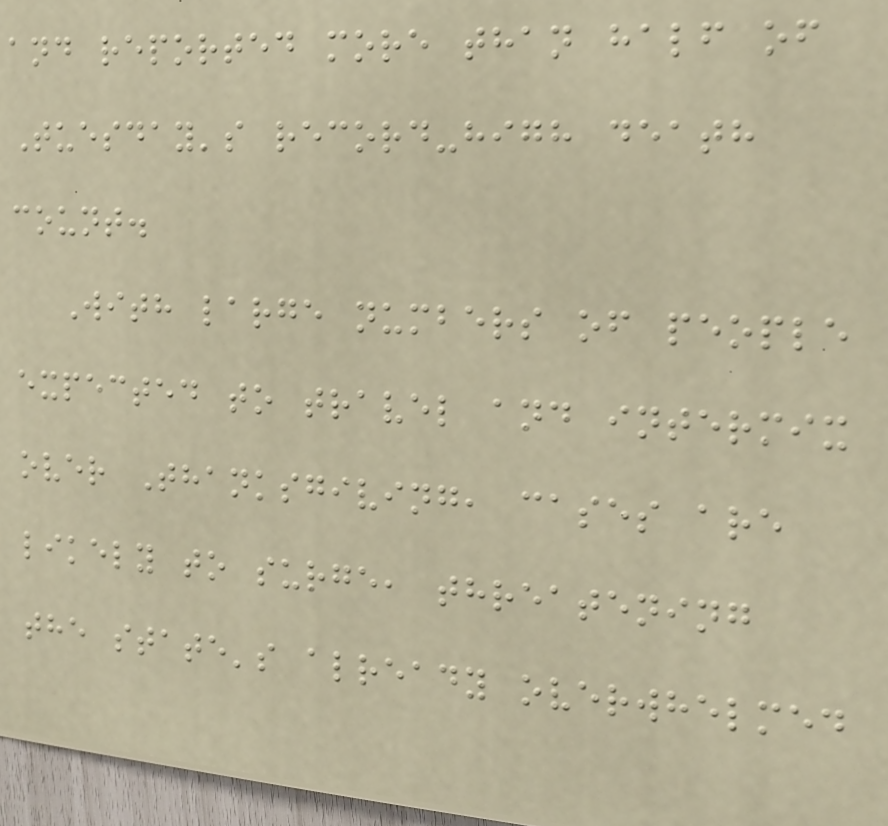and reported more than half of
Tuesday's record-high death
count.
With large numbers of people
expected to travel and intermix
over Thanksgiving, cases are
likely to surge, threatening
the state's already overwhelmed
